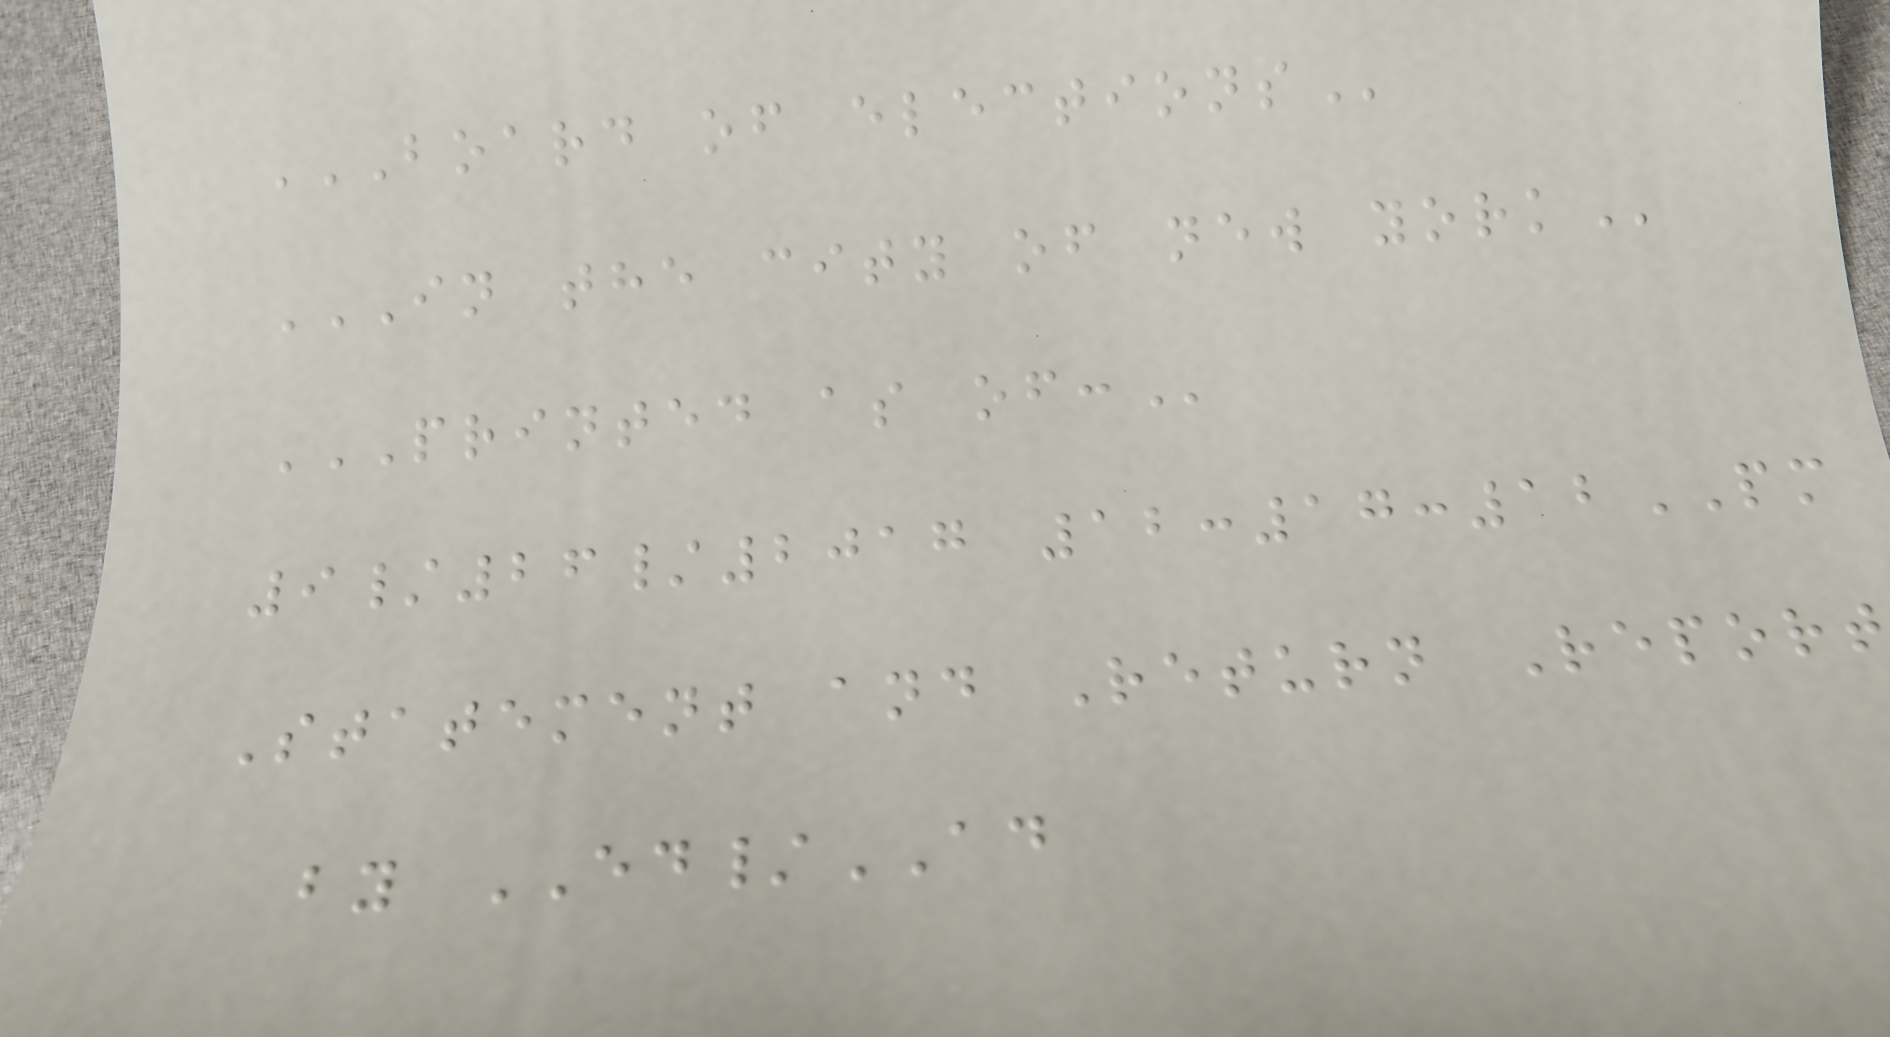BOARD OF ELECTIONS
IN THE CITY OF NEW YORK
PRINTED AS OF:
9/26/2017 12:17:12PM
Statement and Return Report
by ED/AD
